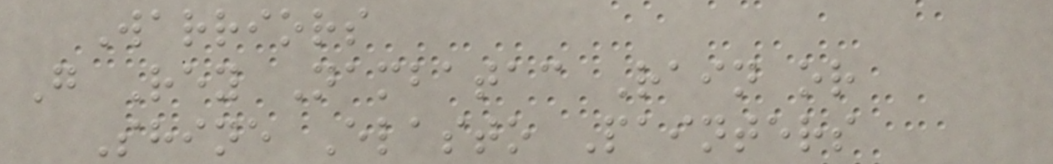Warriors
G Rey Nambatac Rain or
Shine Elasto Painters
